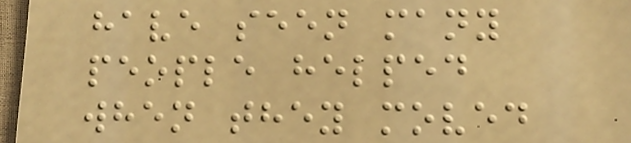have seen many
people helped
when they moved
